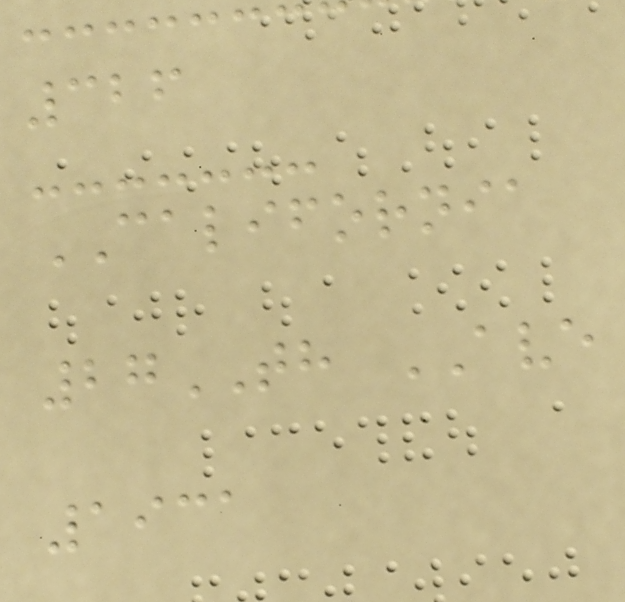326
CALIFORNIA
27TH AVE
1931
